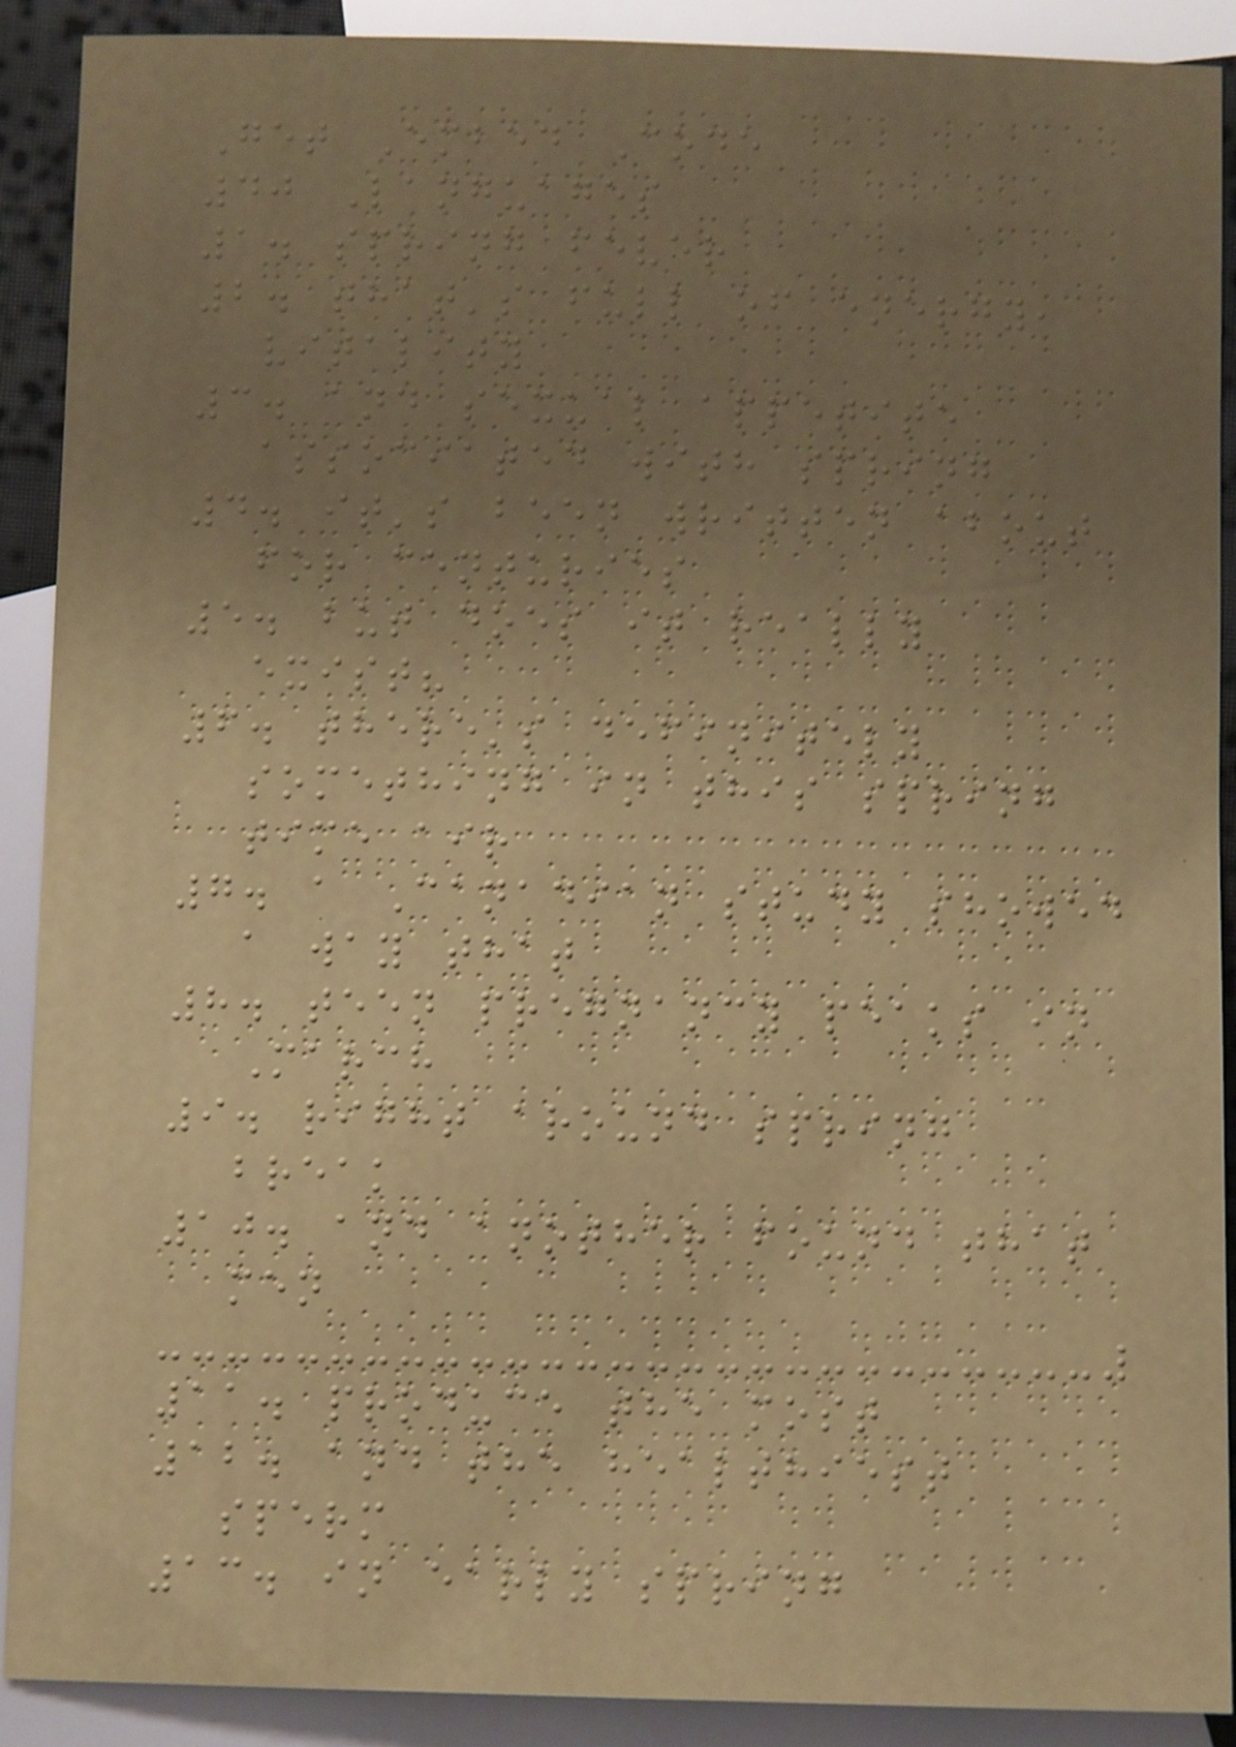Get Embed Code
40 Languages
1. spring fever
2. that's full of energy,
vitality
3. and sexual appetite
associated with spring
4. it's been written about
for centuries
5. but does it really
exist?
6. there's definitely
something in this spring
time air
7. a Canadian study showed
a way that
8. teen pregnancy peaks in
March
9. right around spring
break
10. and another found that
men
11. produce the most
12. and the healthiest
sperm
13. in early spring
